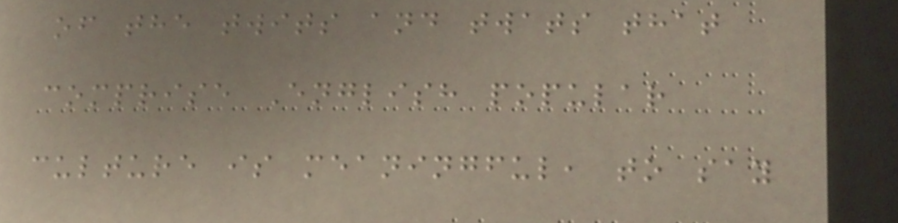of the twits and twats that
comprise English popular
culture is meaningful, to say
